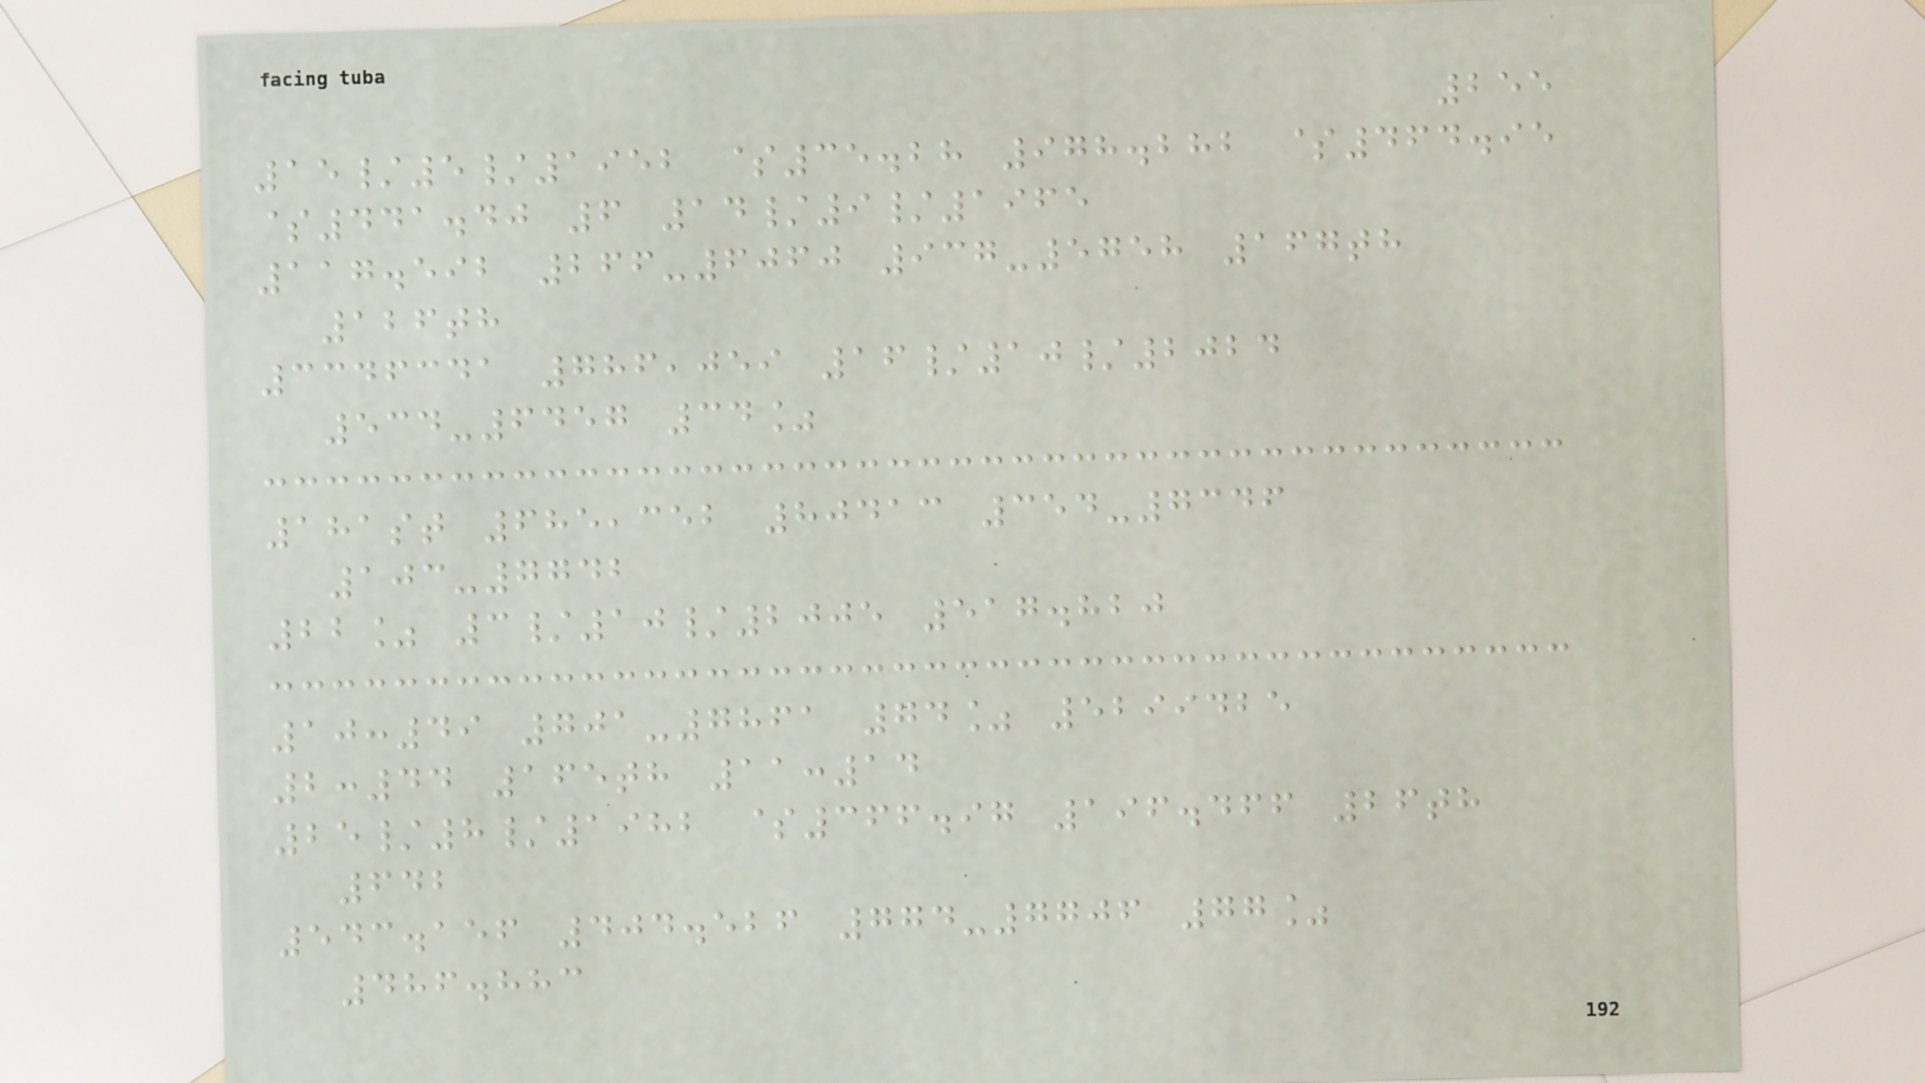255
15/5/1952 $35.28 978.282 $464.95
$441.40 6 14/9/1965
117.592 266-6060 937-5758 167th
126th
3346341 786,059 16/10/2024
534-6457 34%
181st 685,352 80413 354-7346
103-7742
22% 3/10/2005 517.820
10:49 701-7861 74% 5299425
2:44 165th 11:14
25/8/1982 $366.97 196.466 26th
642
543.156 404.526 774-7706 77%
486.883
